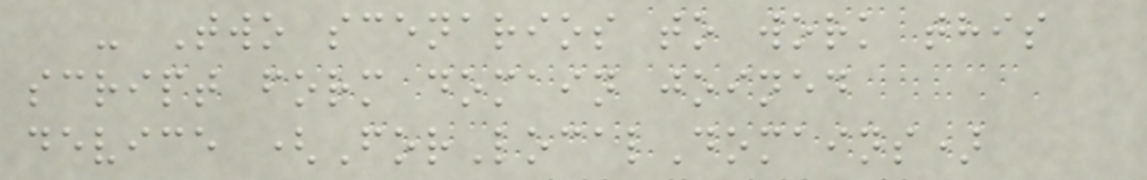- Two scenarios to work this
script form domain joined
device (ForLocalDomains)
